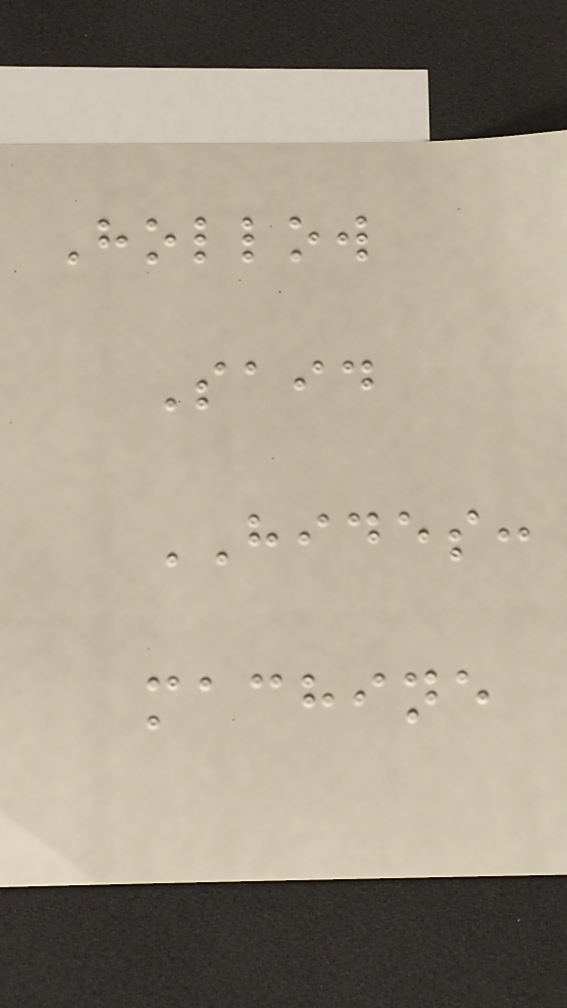Hollow
Said
HIDES:
machine
